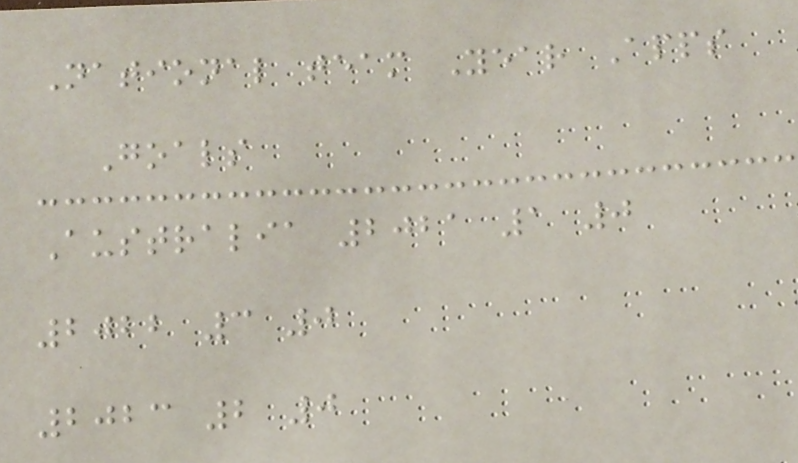National team Year Apps
Goals
Australia 2021 1 0
2022 3 0
2023 2 0
